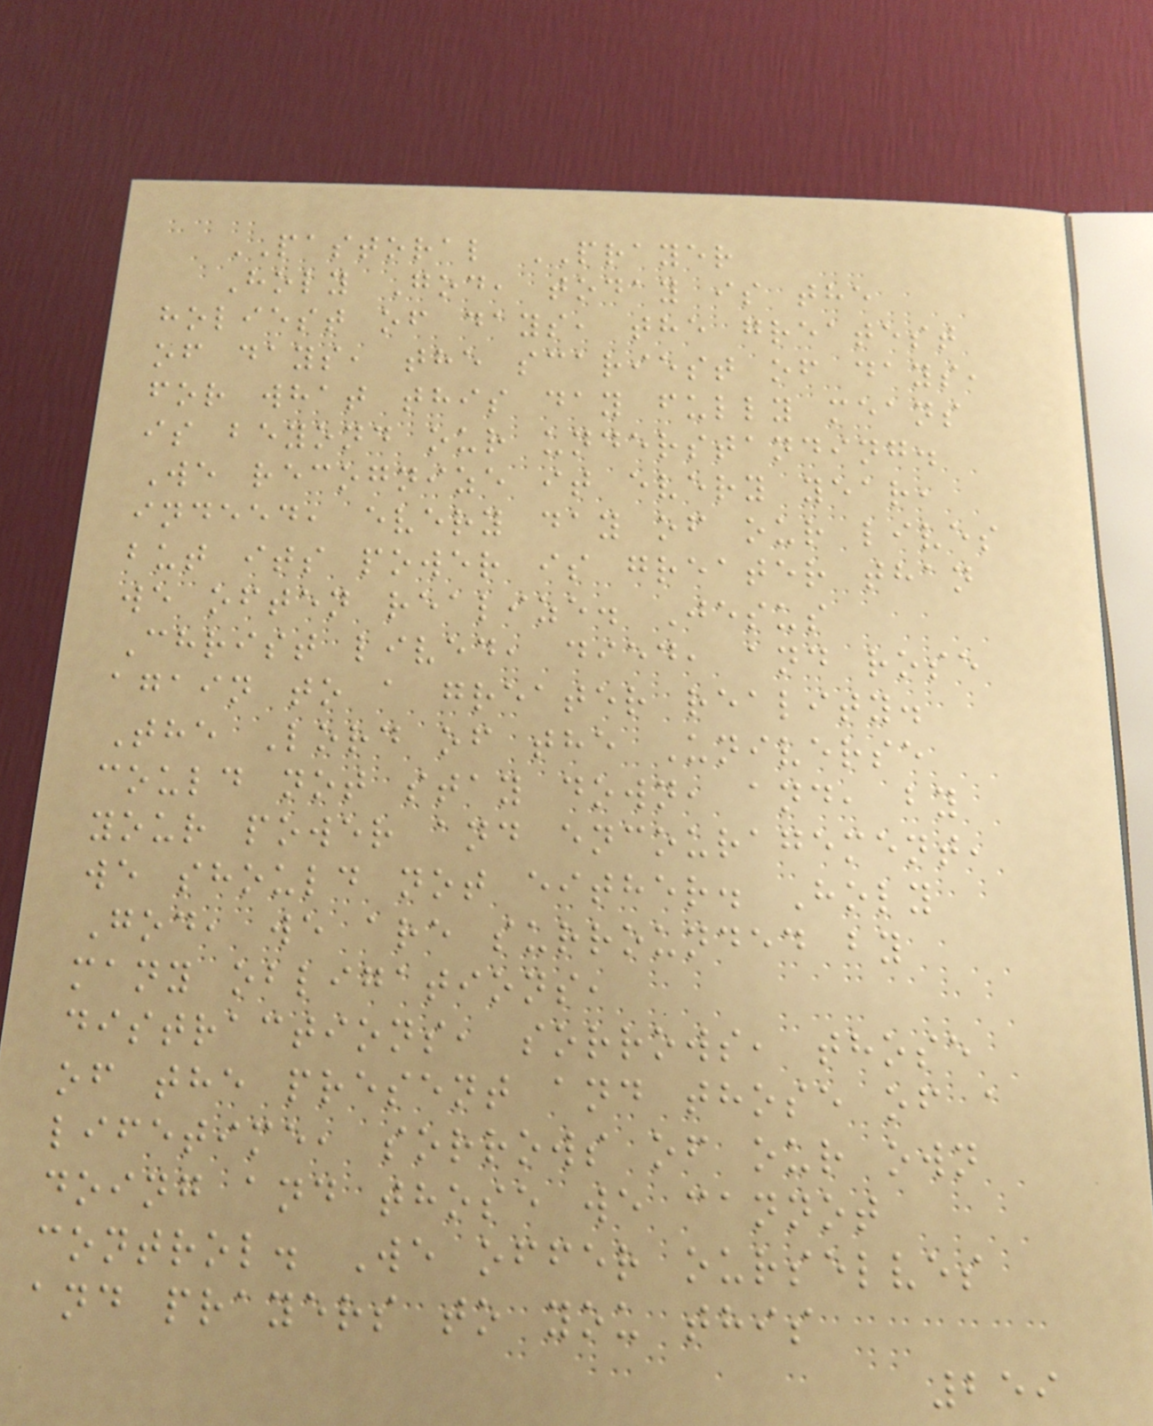PASTORAL PRAYER
Holy God, today is the
holiest of days, the greatest
of days, the scariest of days,
for what this day fully means
is beyond our understanding.
We recognize it every year,
indeed, every day of our lives
but its power is greater than
we often realize. Jesus
Christ lived, died, and rose
again to a greater reality.
The Lord of the Universe
could not stay down, and, by
your power and encouragement,
we should not either. Holy
God, we are surrounded by
many obligations,
distractions, sorrows, those
of the present and those of a
lifetime, sorrows of our own
doing and those we cannot
control. We offer ourselves
and prayers to you this
259
